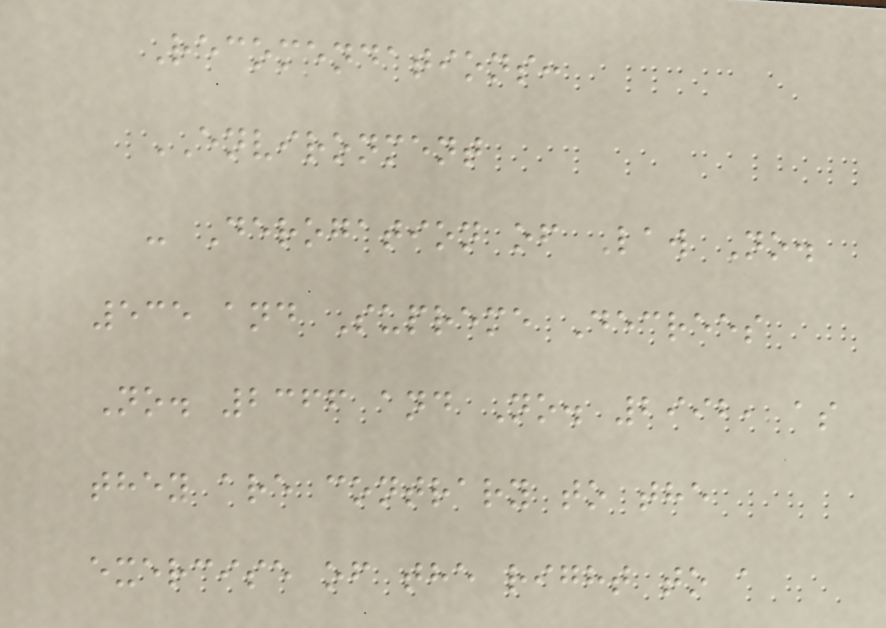Recomendations:
ENVIRONMENT
- Derogation of Law No.
535 and Supreme Decrees
No. 2366 and No. 2992, as
they are contrary to the
exercise of the right to a
